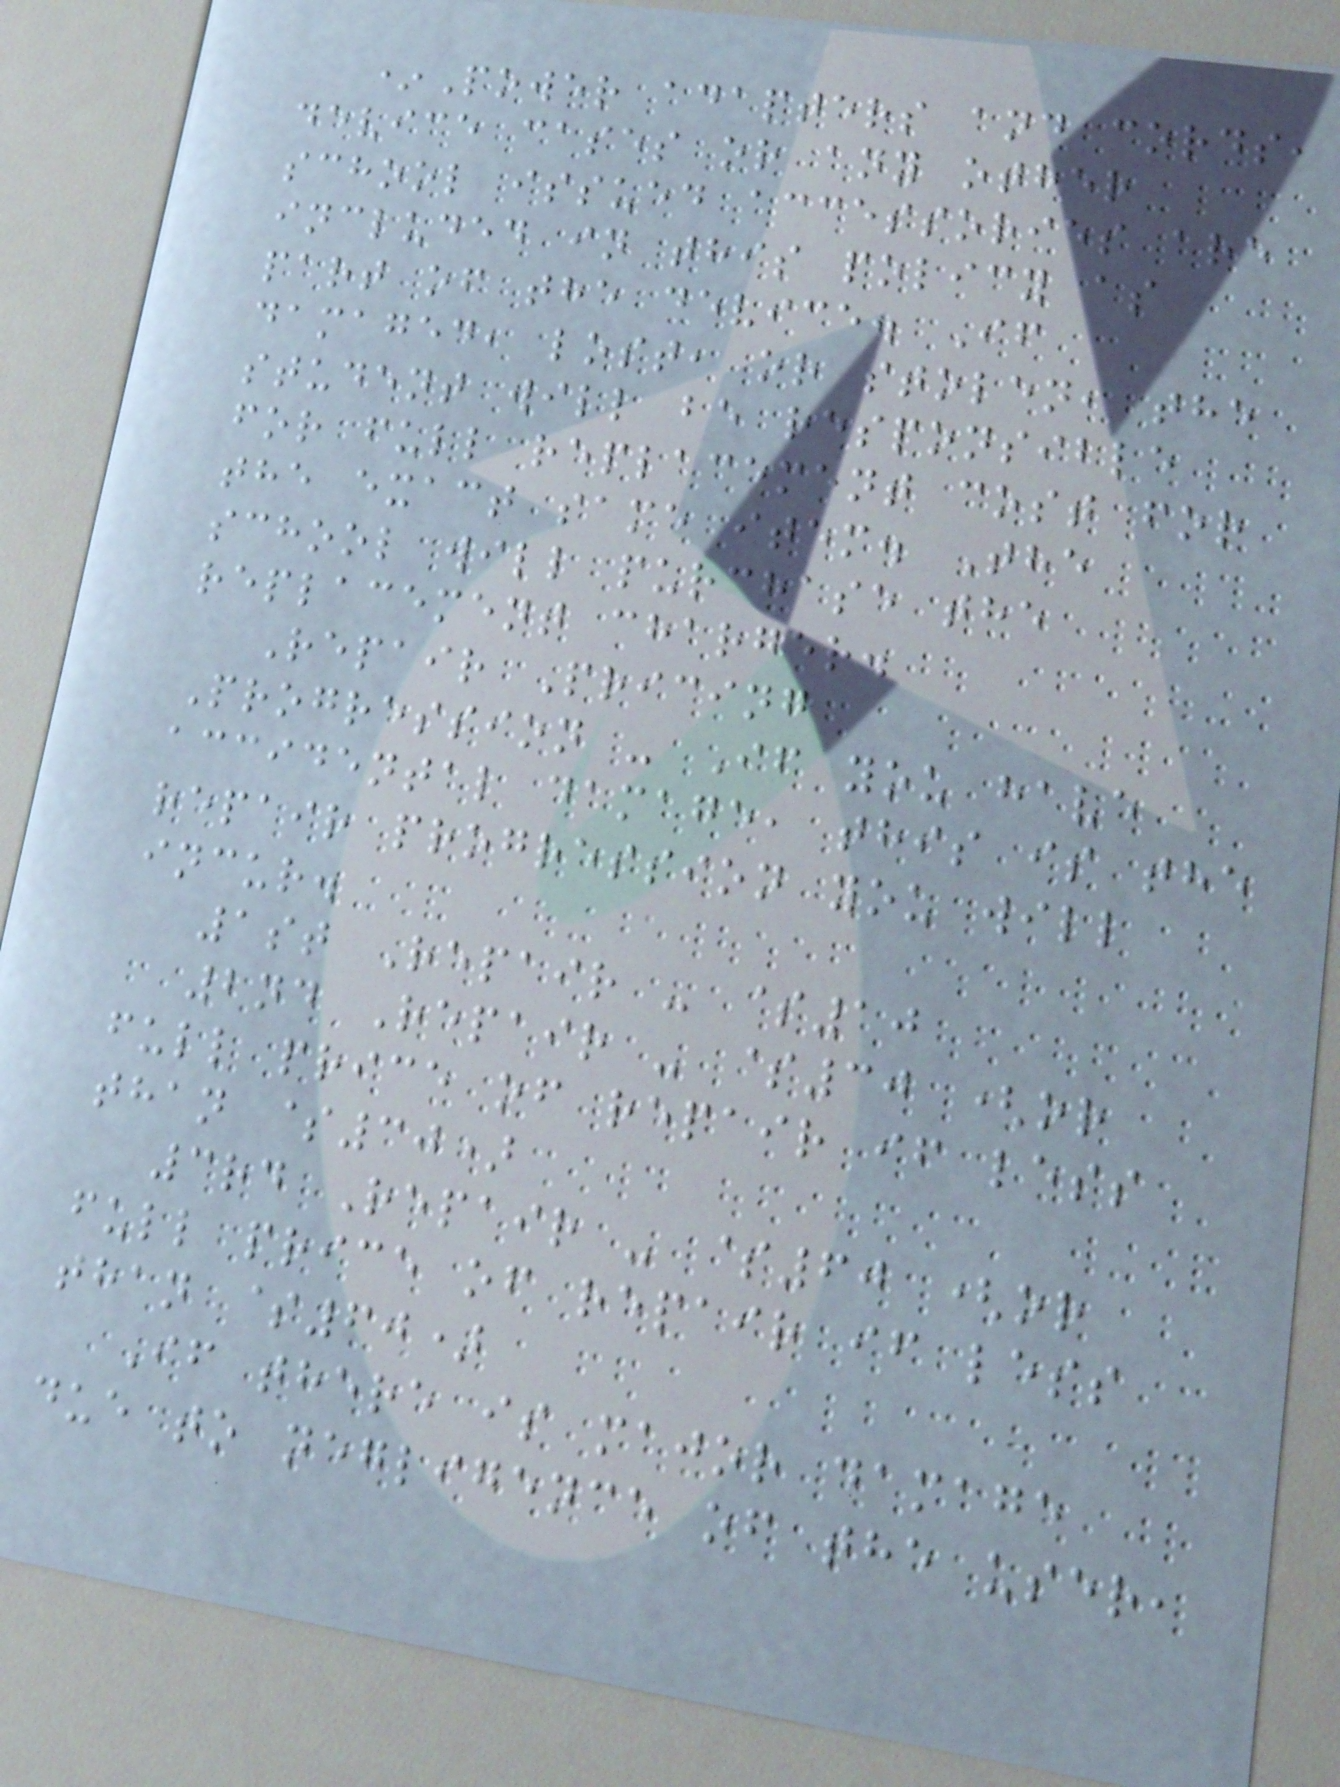*Power adapters and cords,
device cases or any other
school issued accessories are
included in this policy as
part of the device. If
damaged, lost, or stolen, the
student will be responsible
for full replacement cost for
the exact same item. The
school will purchase the
replacement charger.
Repair Pricing
Progression - If you have
accidental damage, this is the
repair progression you will
incur.
1st Repair - $10
2nd Repair - $30 (or
full price of repair if less
than $30)
3rd Repair - $60 (or
full price of repair if less
than $60)
If there is major damage
due to negligence of the user,
